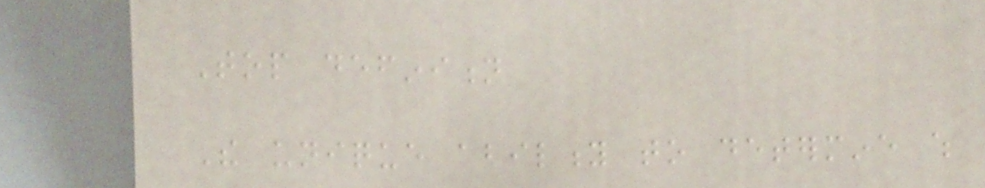Top definition
The unique ability to determine which
